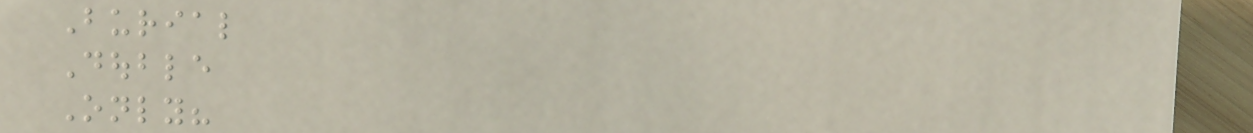Burial
Double
Only?
